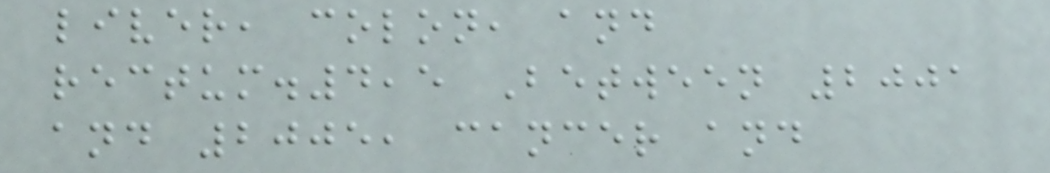liver, colon, and
rectum.4,5 Between 2001
and 2005, cancer and
